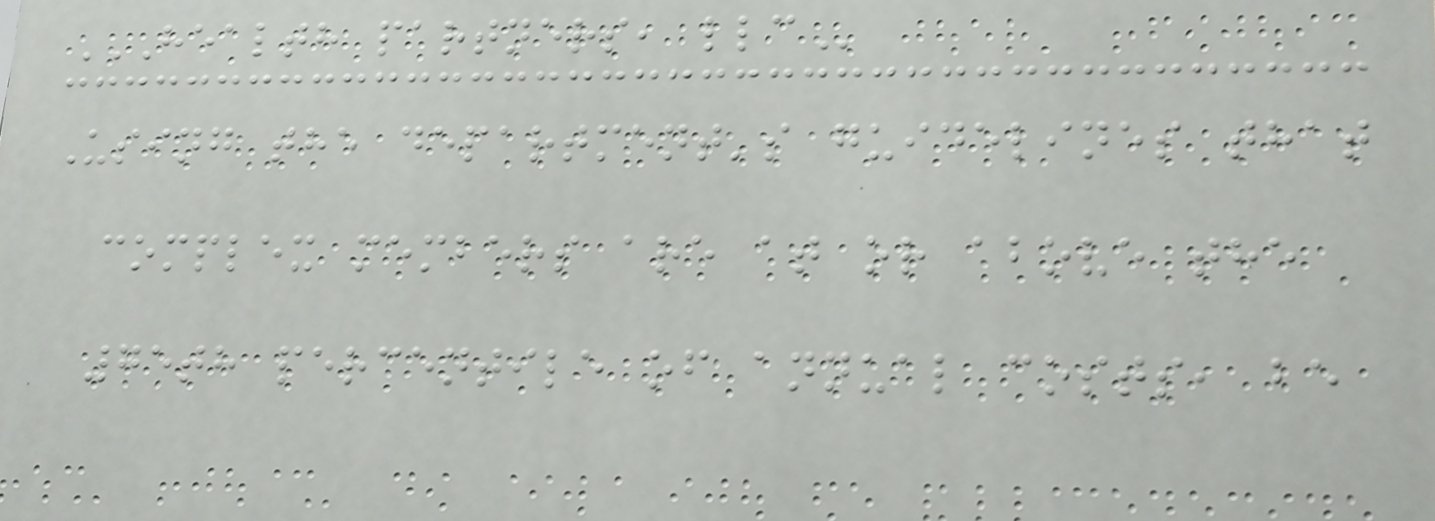HEALTH PARTNERS, LLC
Using the department's guidelines that
complex members are at or above the
75th percentile of annual costs, be
